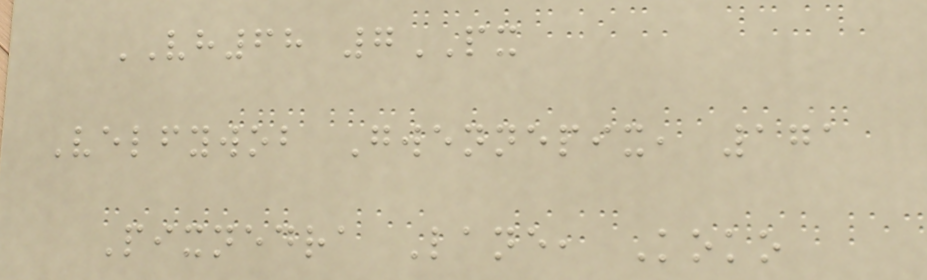VH68 7PX
Velfywob Gwennepix, 171
Pixnedra Lane, Koko
